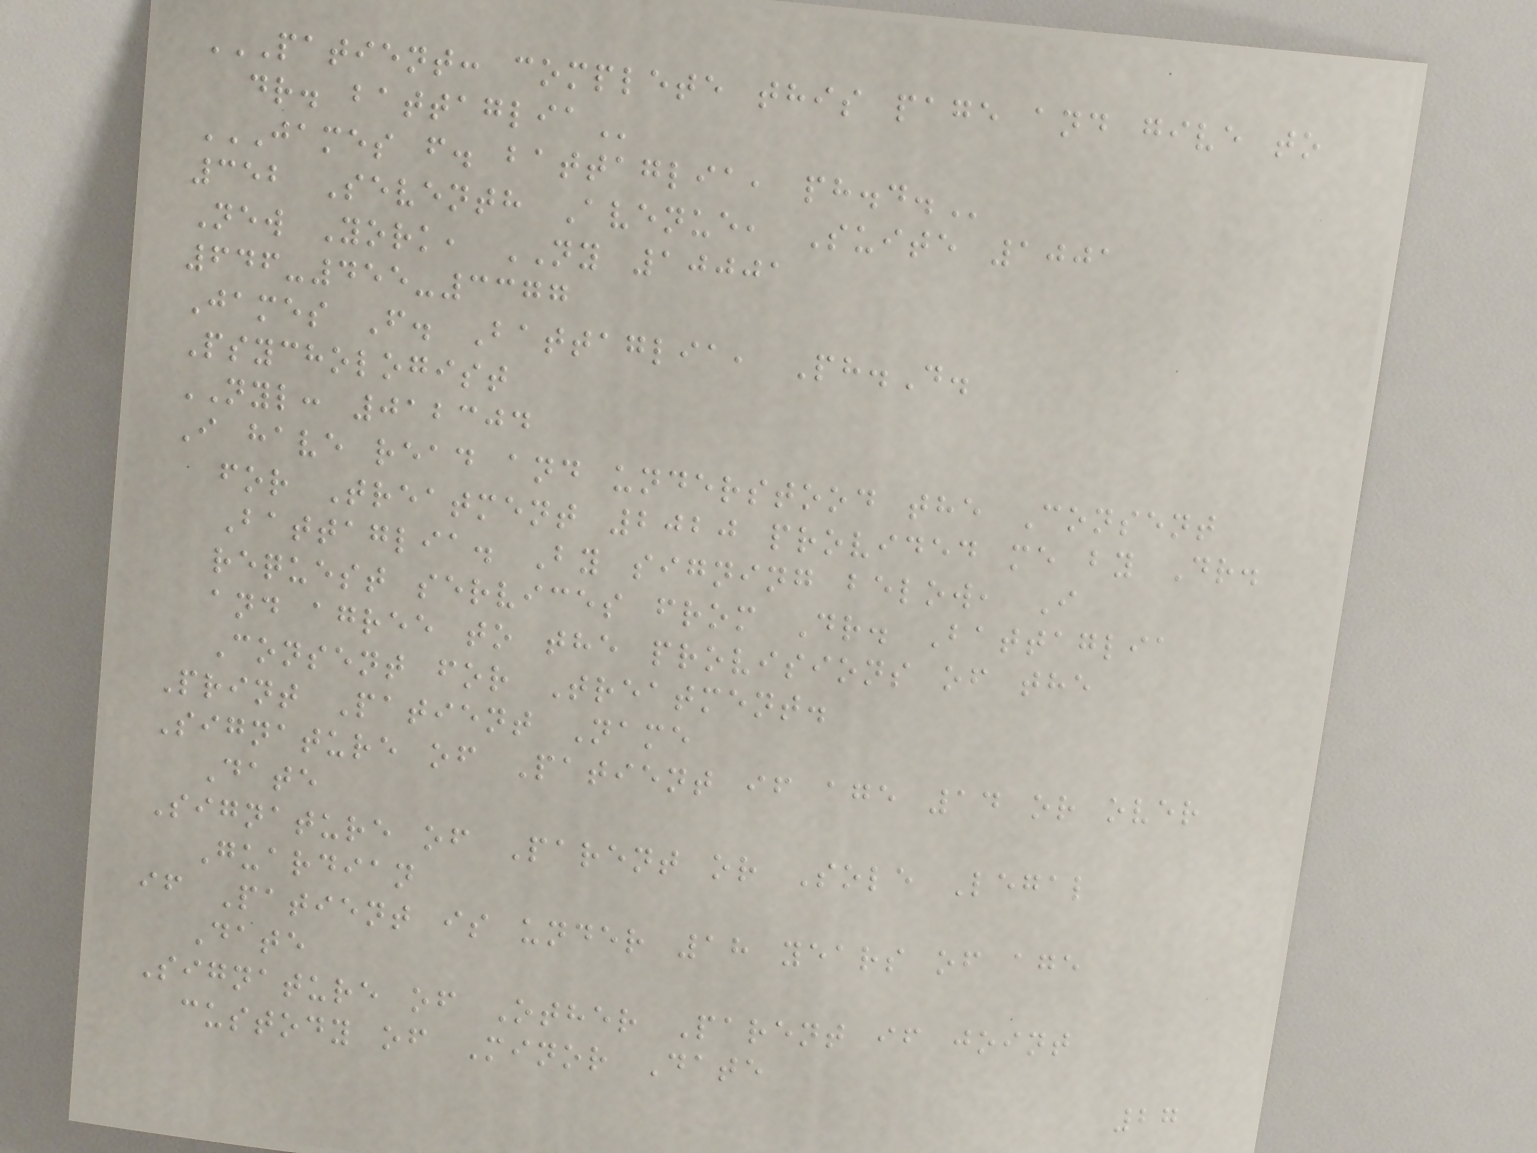PATIENT: COMPLETE THIS PAGE AND GIVE TO
DR. BATTAGLIA
JAMES F. BATTAGLIA, PH.D.
352 Seventh Avenue, Suite 1001
New York, NY 10001
646-455-3377
James F. Battaglia, Ph.D.
Psychologist
NYL: 012304
I have read and understood the Consent
for Treatment 2020 provided me by Dr.
Battaglia. By signing below, I
request services from Dr. Battaglia
and agree to the provisions of the
Consent for Treatment.
Print Patient Name
Signature of Patient if age 14 or over
Date
Signature of Parent or Sole Legal
Guardian
if Patient is under 18 years of age
Date
Signature of Other Parent if joint
custody of Minor Date
27
